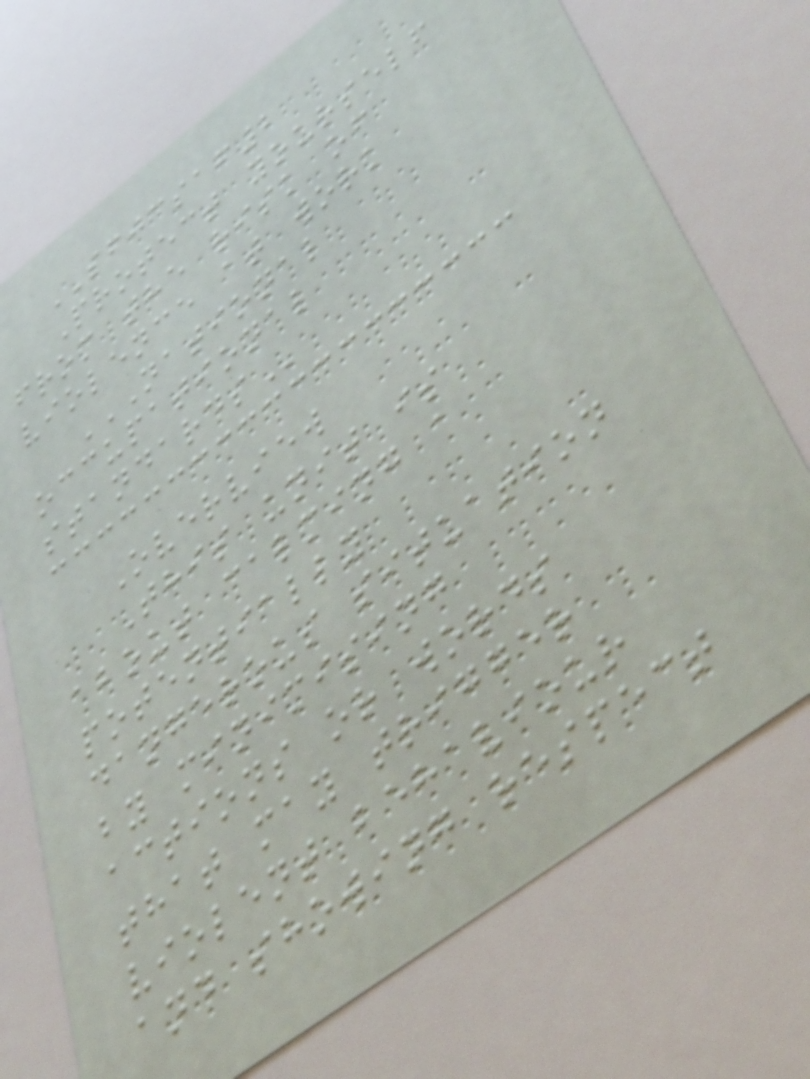SFJCSAF2
Protect yourself
from the risk of
violence at work
NATIONAL
OCCUPATIONAL
STANDARDS
Overview
This unit is
about calming a
potentially
dangerous situation
by minimising
actions or words
that may trigger
violent behaviour
and showing respect
